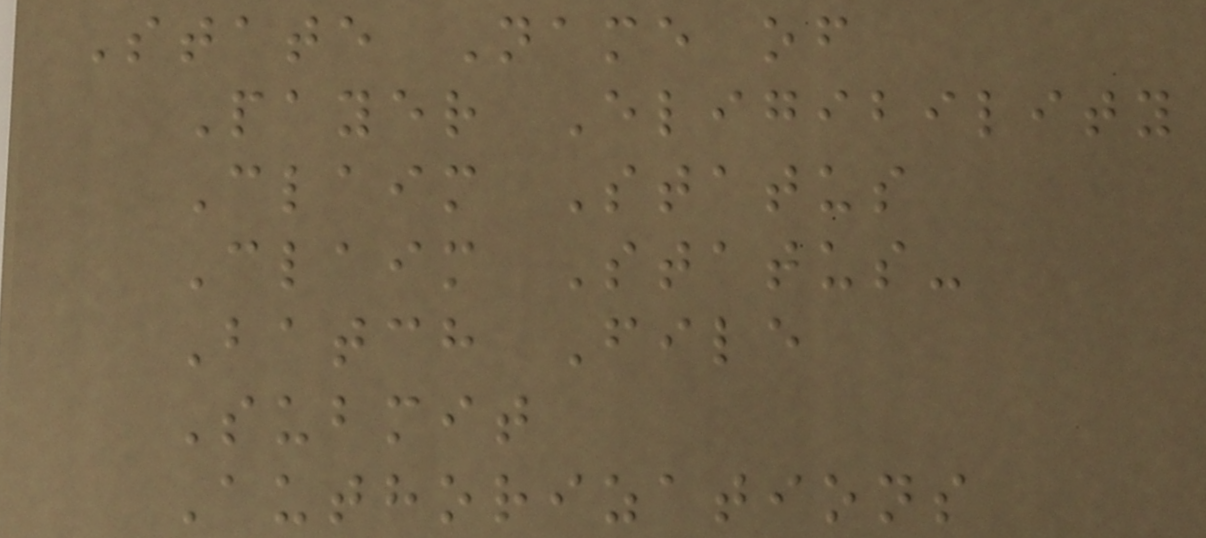State Name of
Payer Eligibility
Claim Status
Claim Status-
Batch File
Submit
Authorizations
